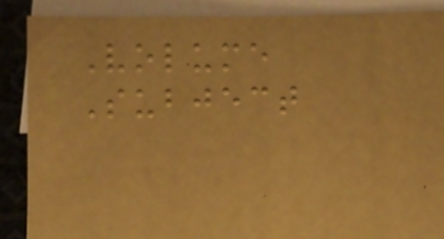Volume
Subject
